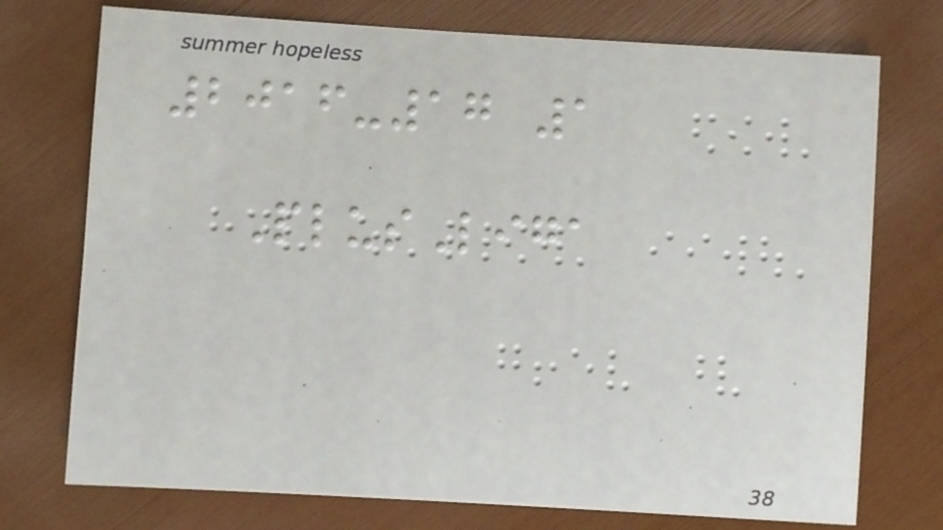2016-17 1
PlusLiga
